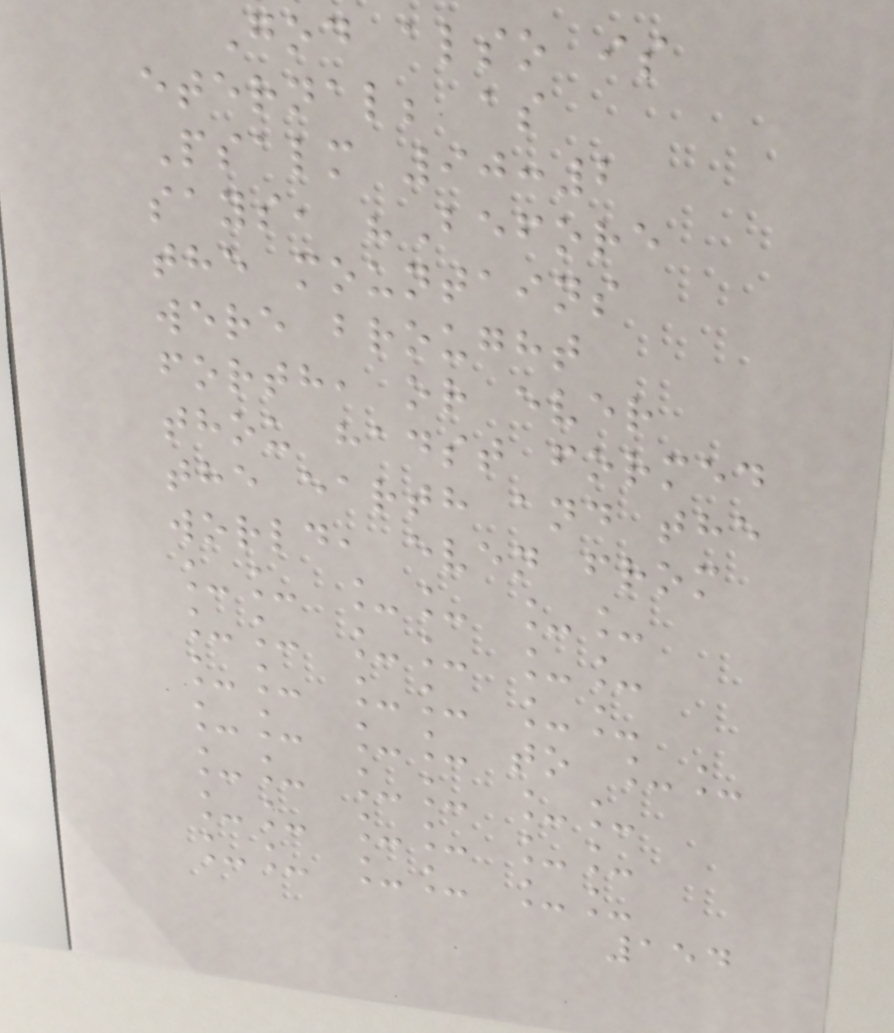God also is
eternal; as
Psalm 90:2
says, "Before
the mountains
were brought
forth, or ever
thou hadst formed
the earth and the
world, even from
__ __ __
__ __ __
__ __ __
__ __ to __
__ __ __
__ __ __
__ __ __
154
